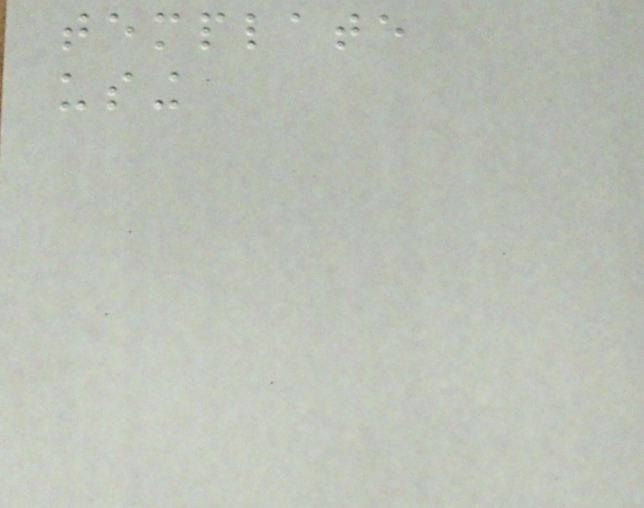template
using
